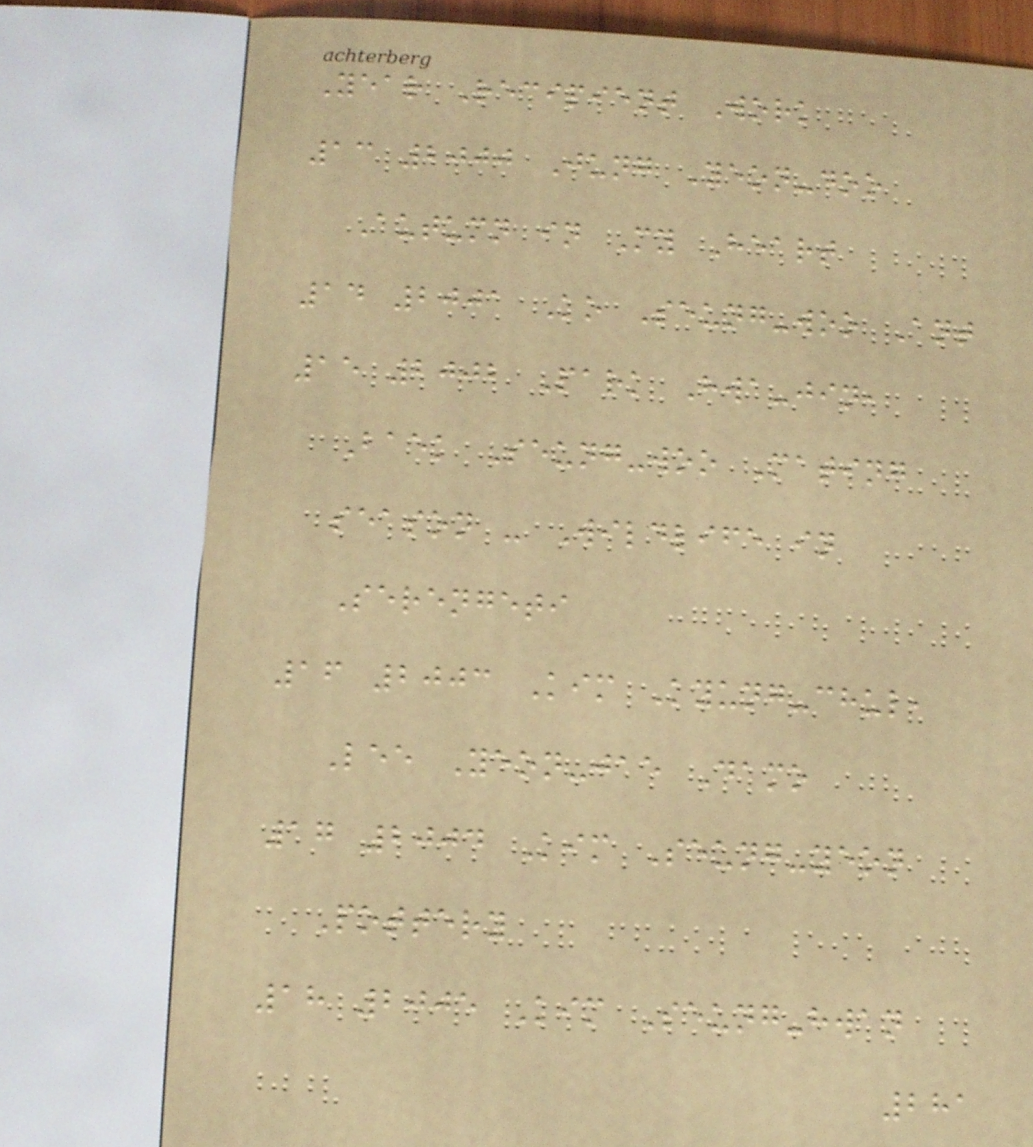Year Recipient Work
13 2000 Jung Yeon-doo
Autumn in My Heart
14 2001 Ko Seung-woo Ant
15 2002 Park Hwa-jin,
Baek Seung-woo Mating
season - Wildlife in
Serengeti
16 2003 Kim Kyung-chul,
Lee Yeon-jae Damo
17 2004 Kim Seung-yeon
Pottery
18 2005 Kim Seung-hwan
281
